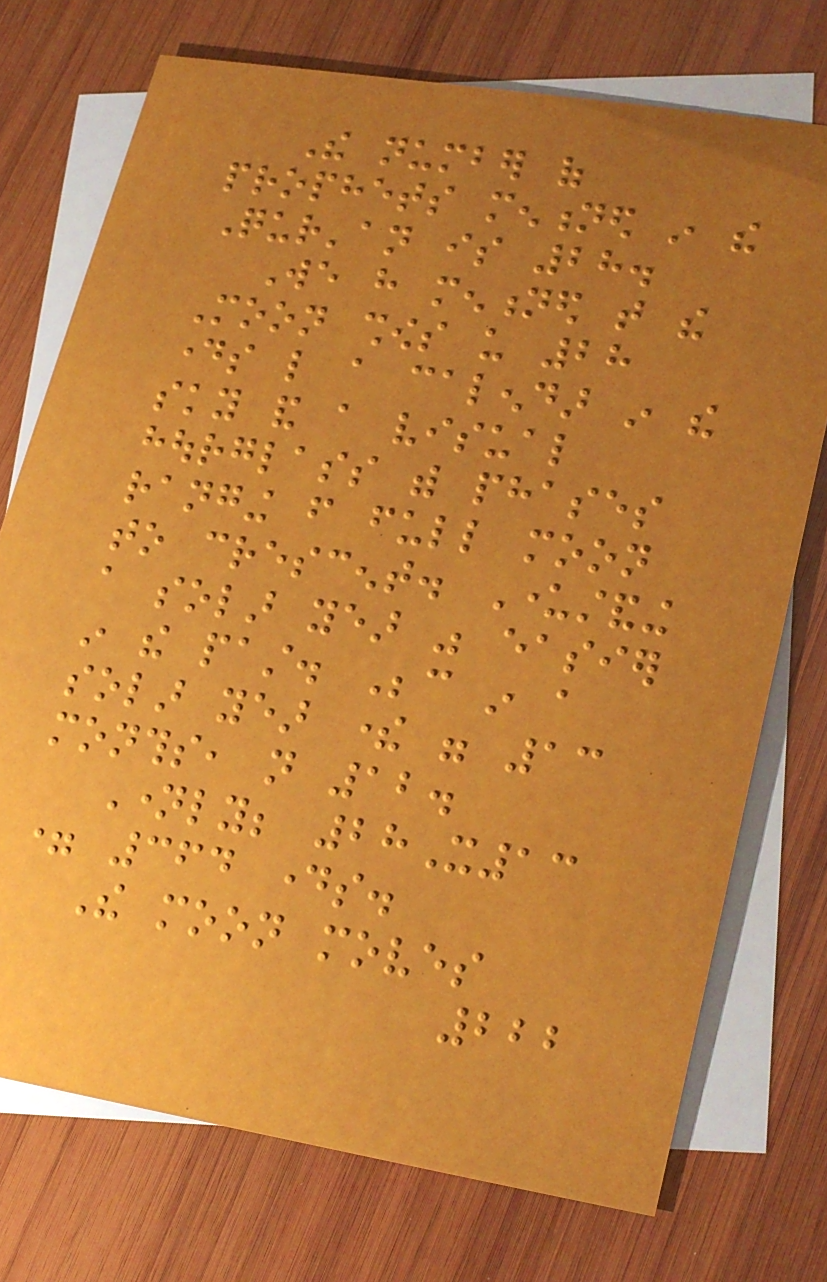The number of
prophets mentioned in the
Qur'an is 28.
We have mentioned that the
Moon shows us 28
days like a calendar in the
sky and a visual
hourglass with phases
ranging from full moon
to crescent. Understanding
a solar year was easier
in the past. Because in a
solar year there were 13
months, not 12.
Namely; 28X13
= 364 days.
The moon moves
222
